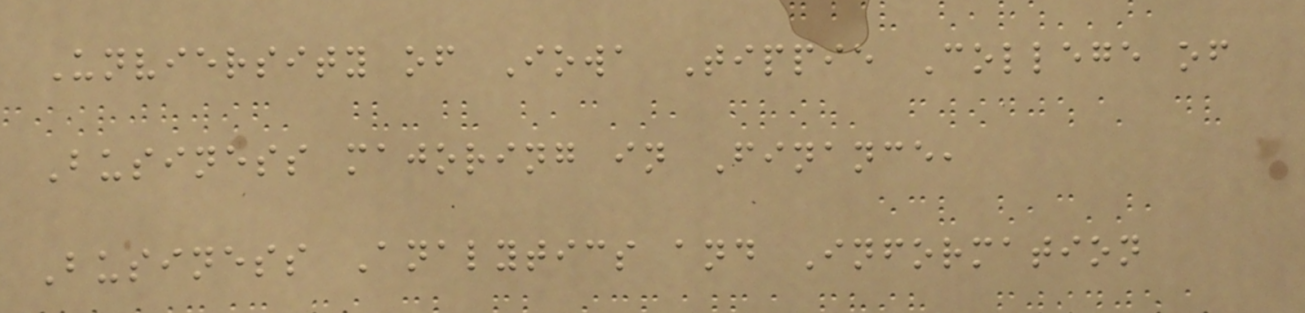Unviersity of Iowa Tippie College of
Business majoring in Finance,
Business Analytics and Information
